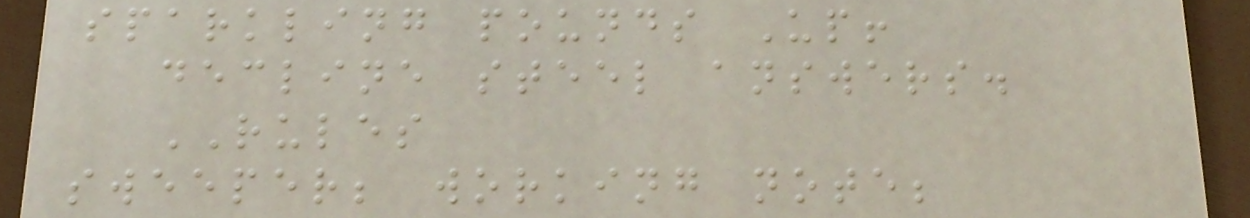sparkling pounds Up!
decline steel answers.
RULES
sweeper; working note;
